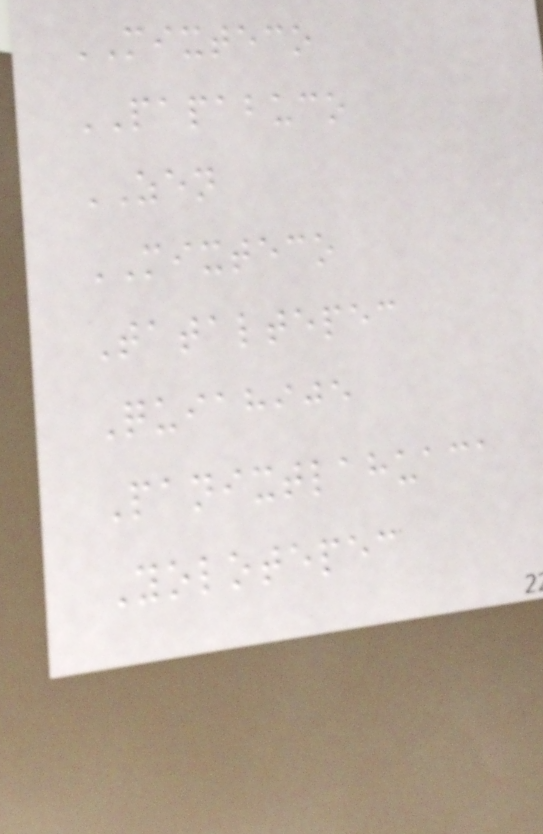MIXTECO
PAPABUCO
ZEN
MIXTECO
Tataltepec
Quiahije
Panixtlahuaca
Yolotepec
